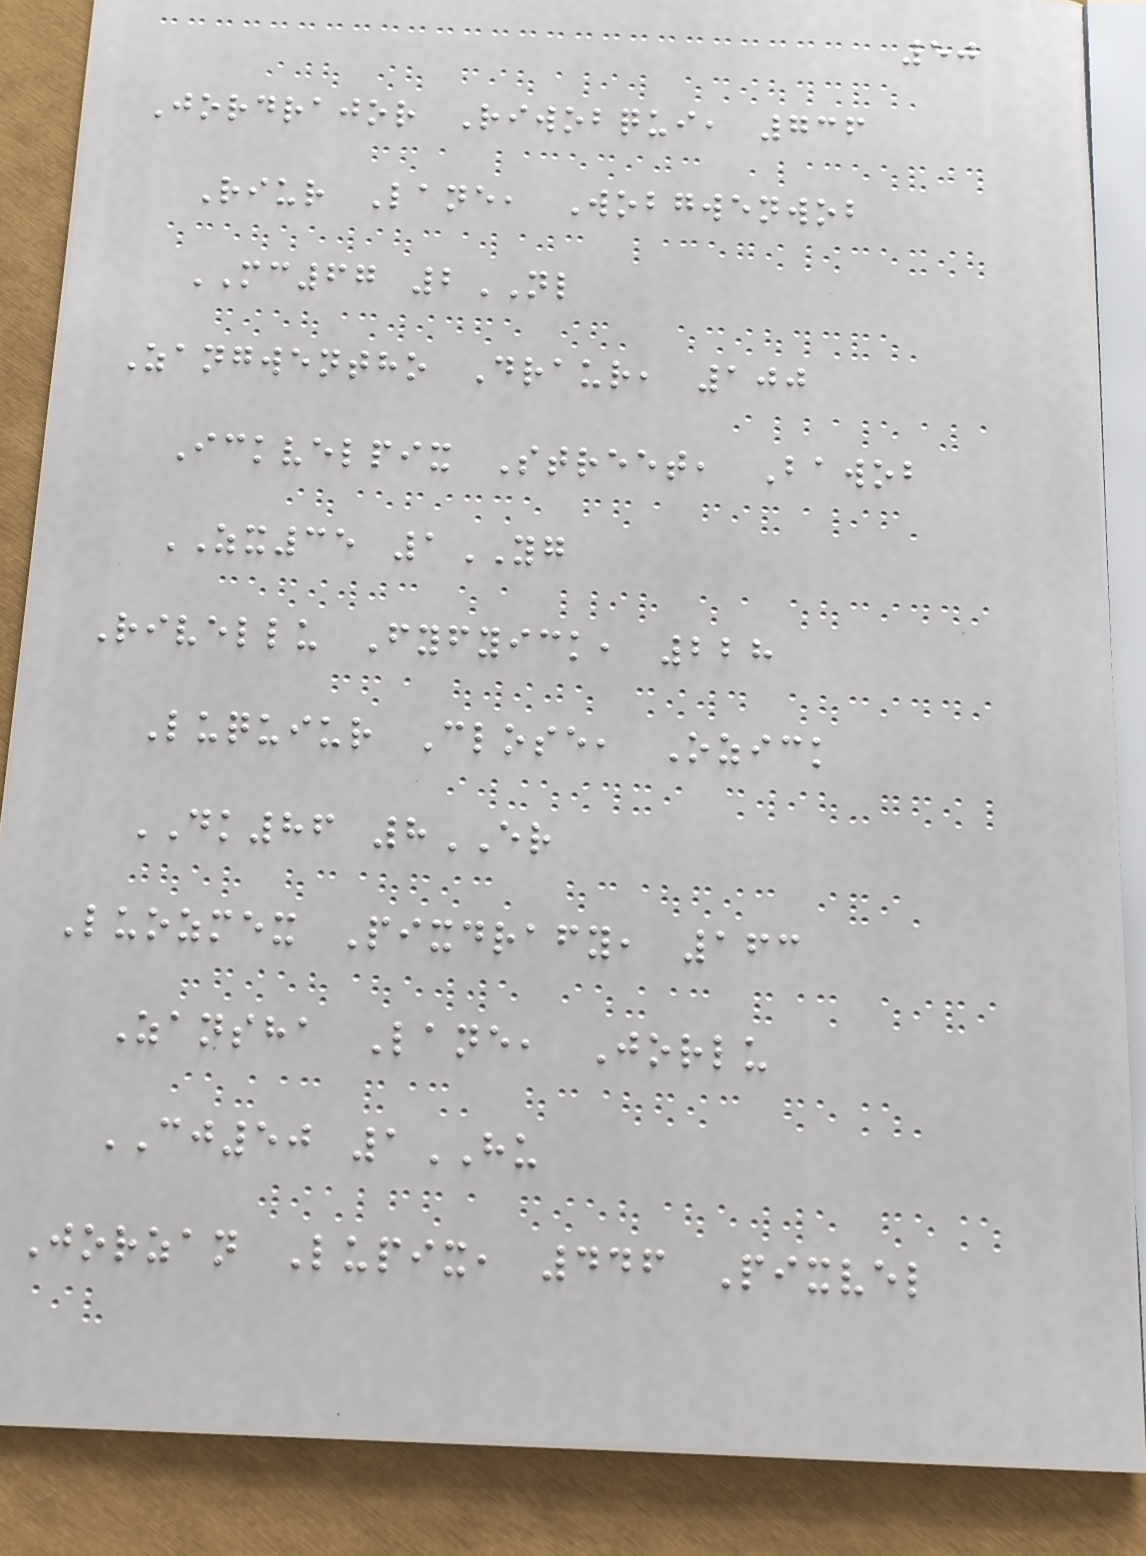50
Jordrajor Riwobqui, 736
Riur Lane, Wobgwenwob
MC67 2NL
Zangwentho Draur, 100
Ickvelpix Street, Bawob
ZX35 1YG
Rivellu Fyfyick, 228
Luquiur Close, Ozick
DK86 8ER
Luozmex Pixdrafy, 163
Zansha Lane, Jorlu
CJ50 1HU
Jorzan Lupix, 446 Pixvel
